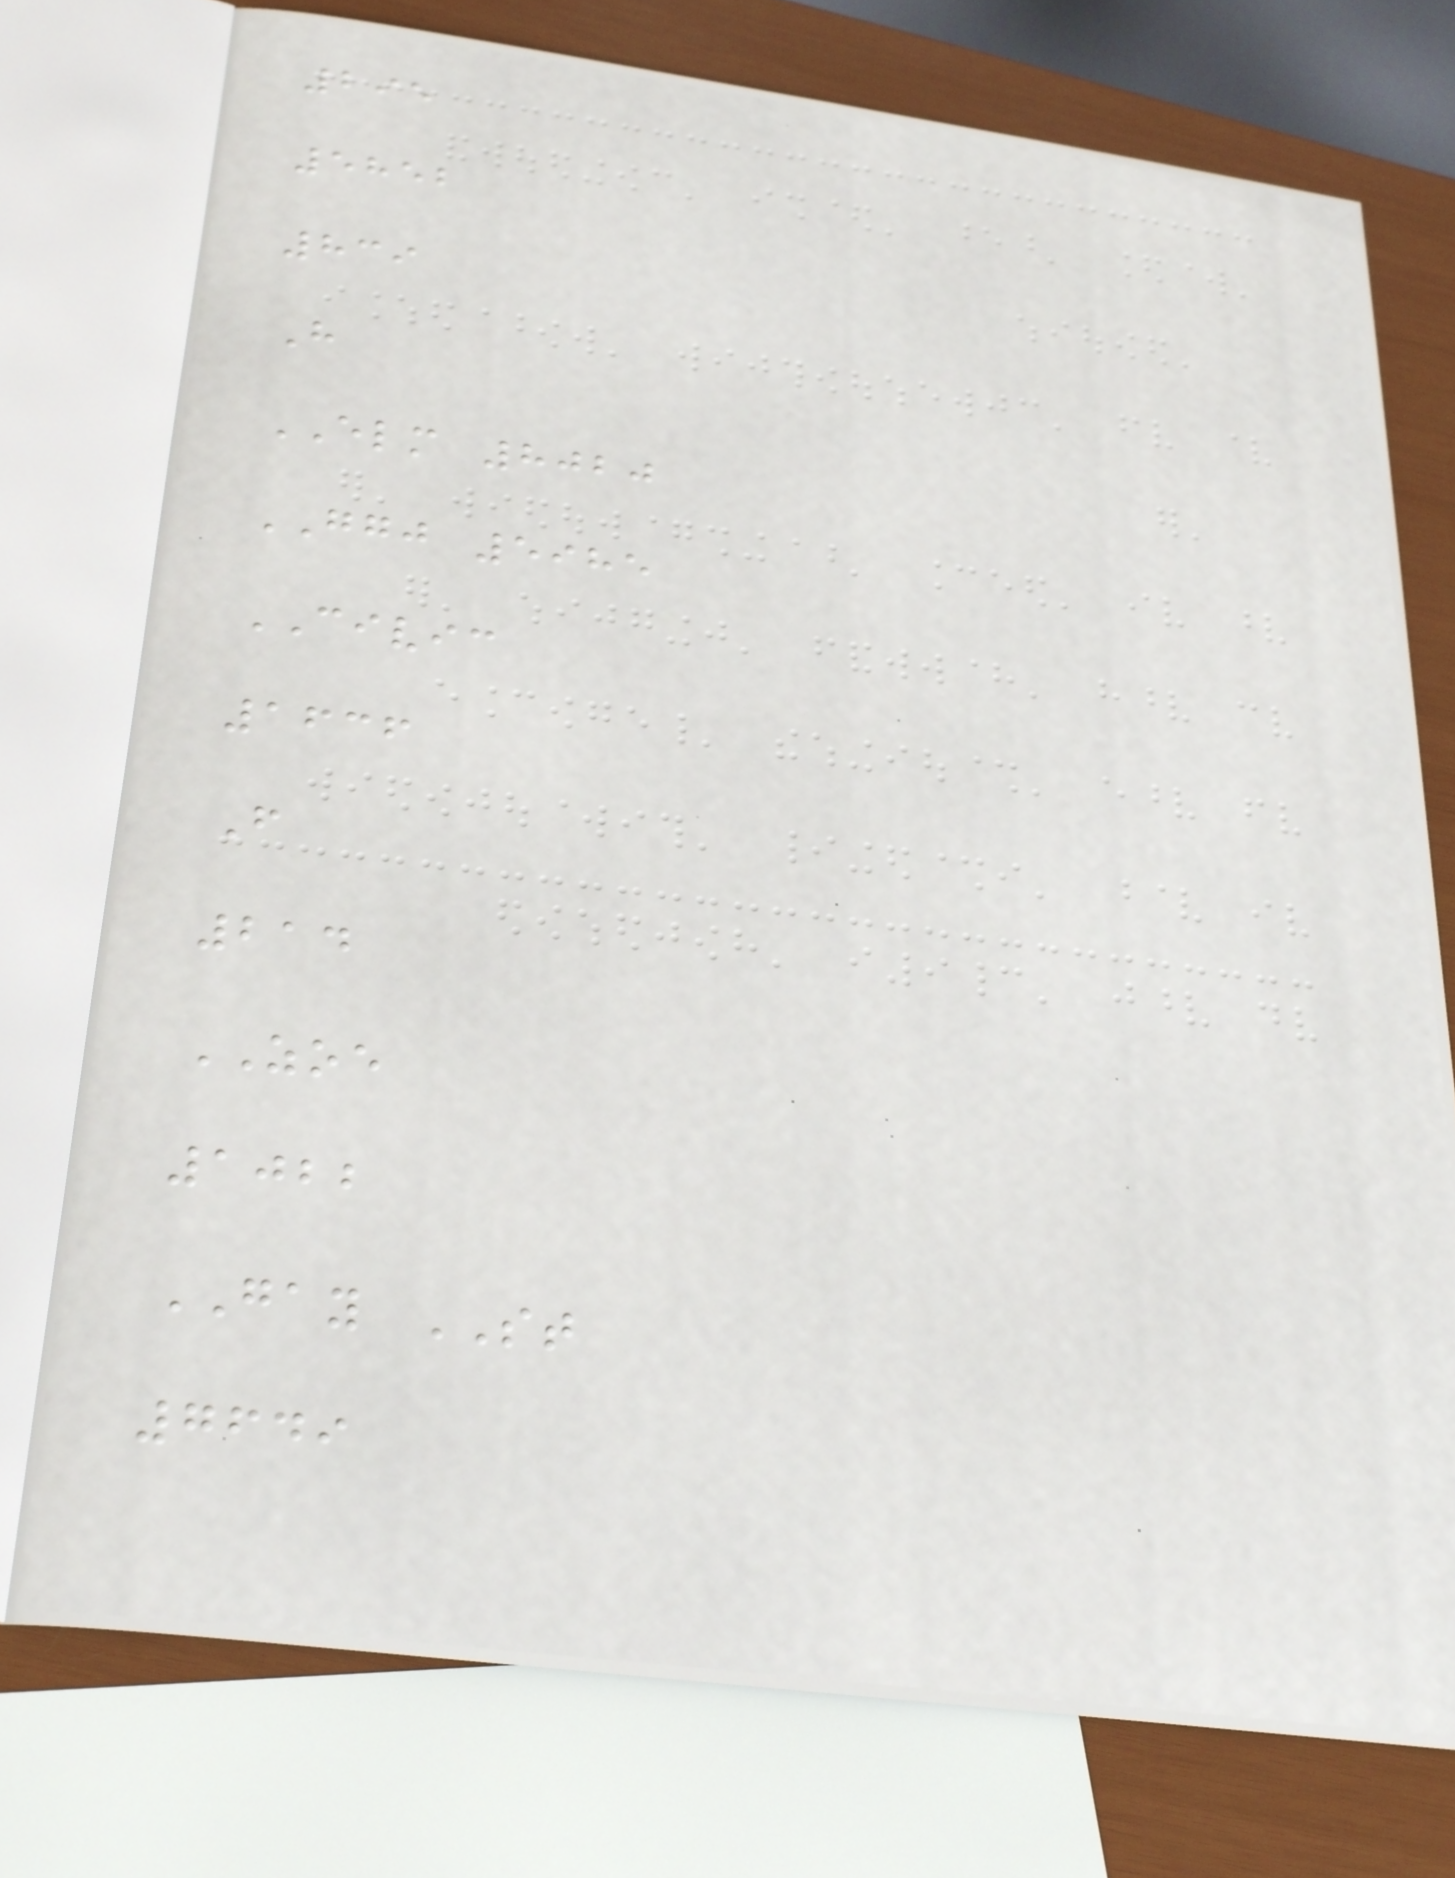295
5852
839
H
ELM 8020
GGJ 5985
CIVIC
1636
F
214
ZOE
1022
GAY ST
7649
